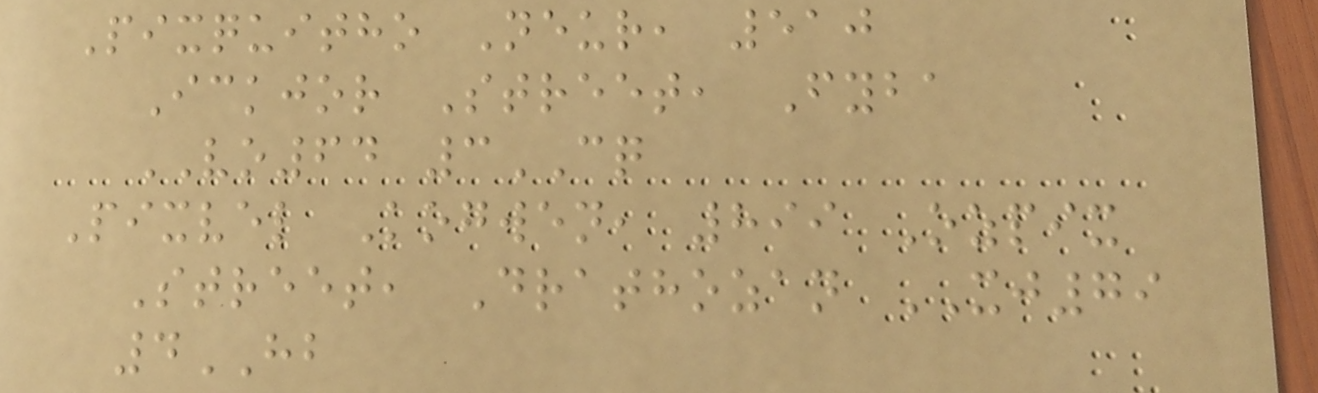Pixquitho Neur, 510
Ickjor Street, Fyba
VO64 3CQ
Pixvel Kogwen, 899 Ozpix
Street, Drathozan XJ79
4HB
